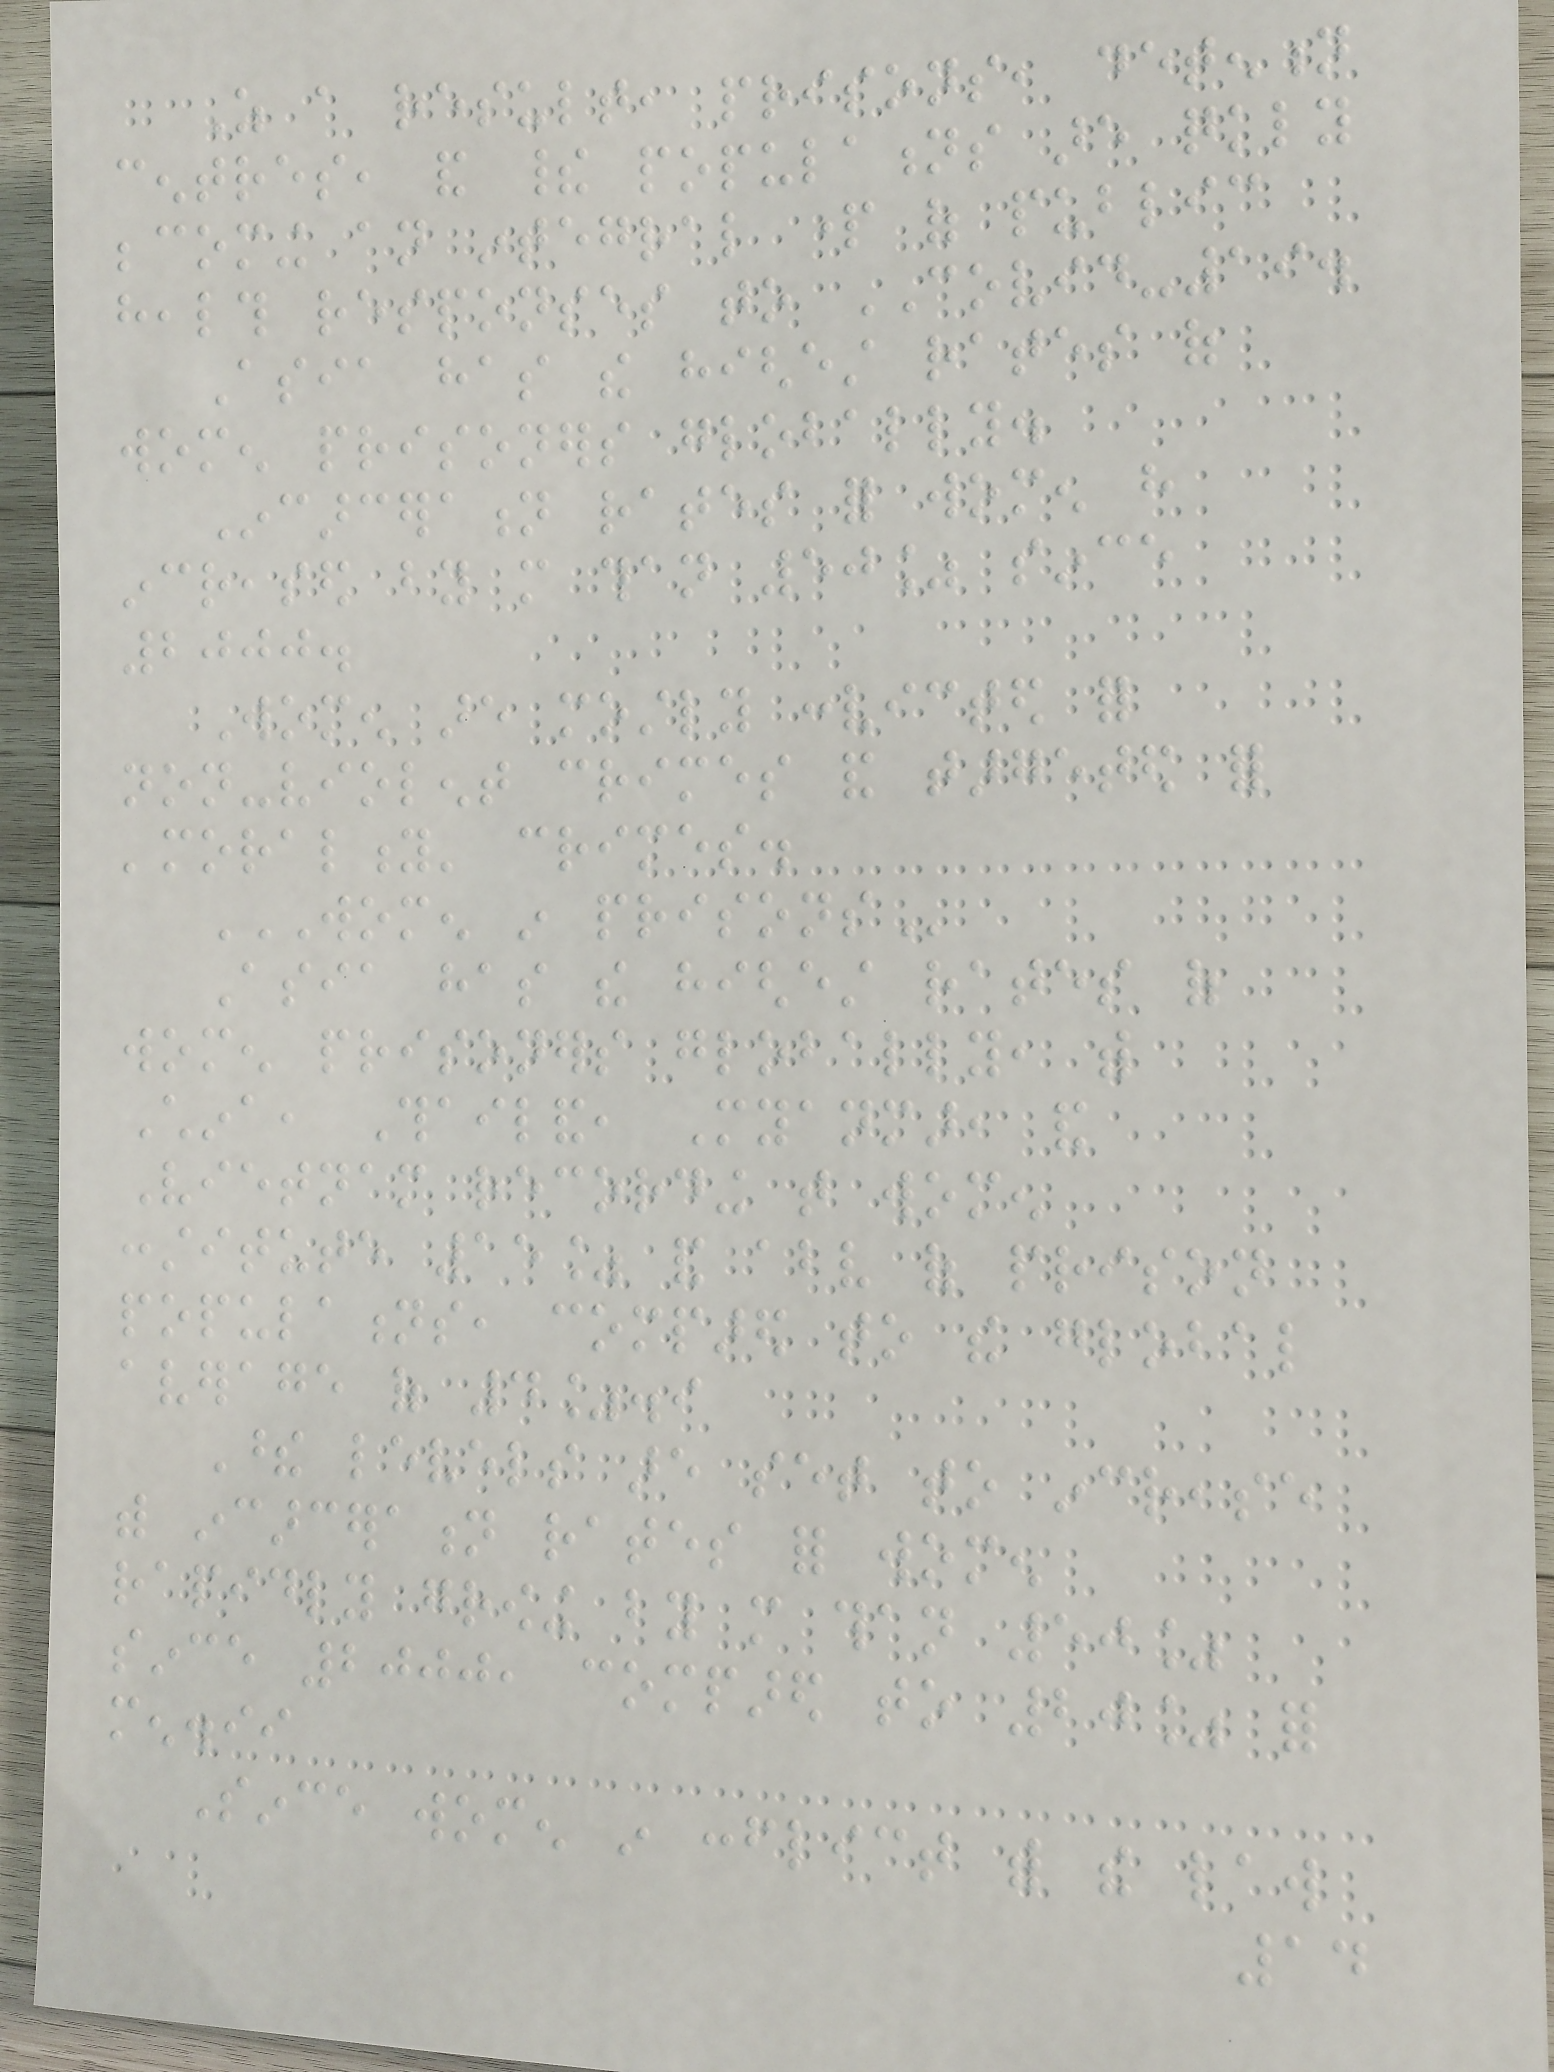As a result, prisons, detention
centres, and their populations are quickly
becoming an integral part of public
health responses to COVID-19.
Asia has the highest rates of
women prisoners globally.
Incarceration rates for women have
increased by more than 50% since
2000.
Women are mostly convicted for
non-violent crimes and targeted for
'morality' crimes.
WOMEN IN PRISONS
Asia has the highest rates of
women prisoners globally, with
China, Thailand, Myanmar, and
Vietnam recording that women
constitute 15% and above of prison
populations, compared to the global
average of 4%.i
These levels are set to increase
with incarceration rates for women
rapidly growing by more than 50%
since 2000, compared to 20% for
men.ii
Since women in conflict with the law
14
